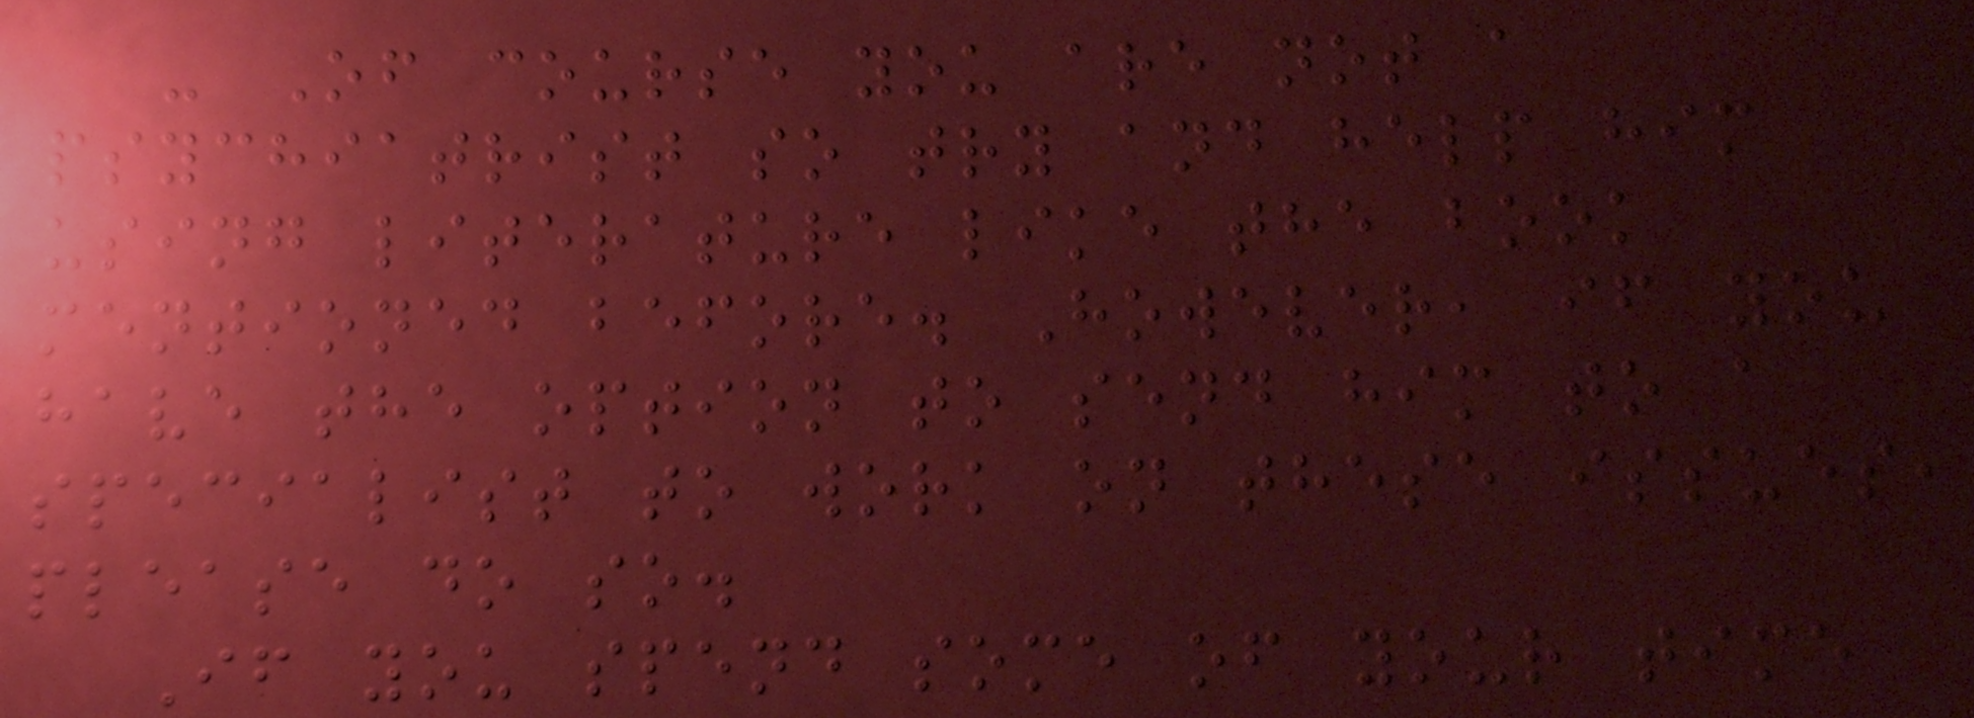- Of course you are not a
psychiatrist so try and help him
using literature like the book
mentioned before. However, if you
have the option to send him to a
specialist to work on these issues,
please do so.
If you spend some of your time
